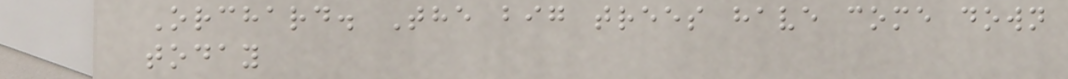Orchard. The big trees have come down
today
